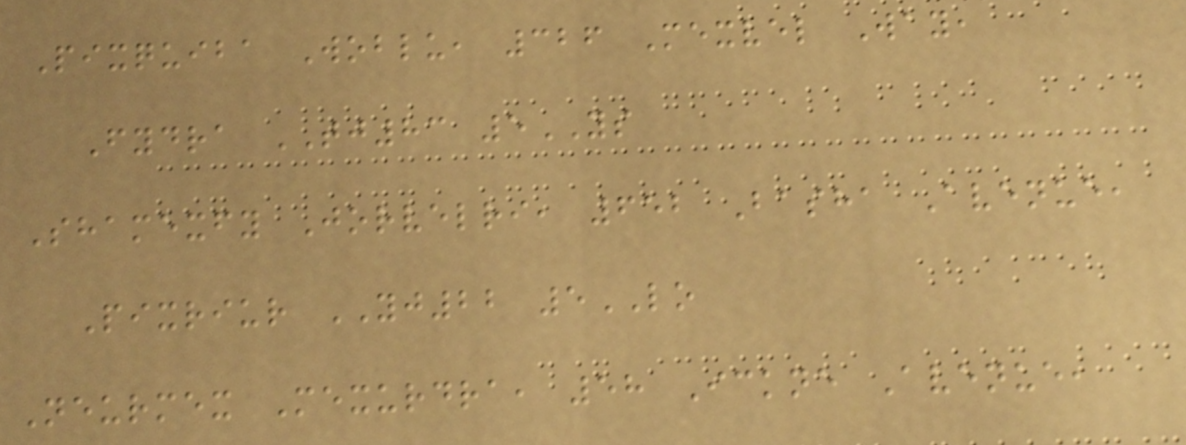Pixquiba Woblu, 326 Mexvel Way,
Fydra TJ83 5YS
Shamexfy Jorvelri, 652 Basha Avenue,
Pixriur YJ22 5LO
Neurmex Mexurdra, 58 Ickne Avenue,
